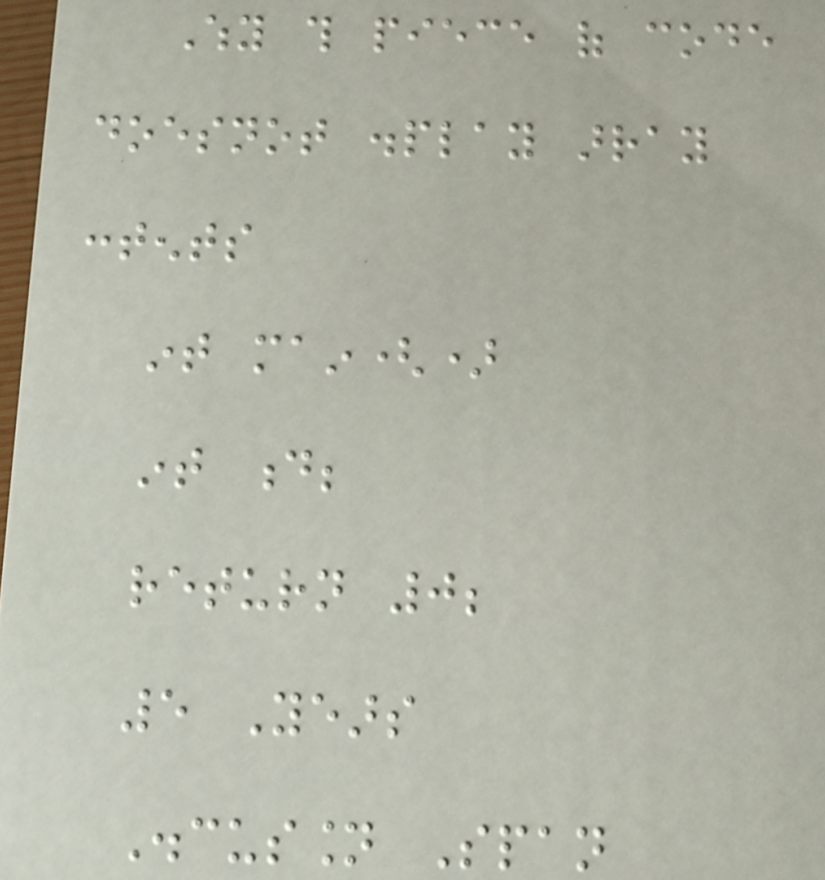Why this piece of code
doesnot display array
contents
int main()
int d;
return 0;
5 Years
Discussion Span
